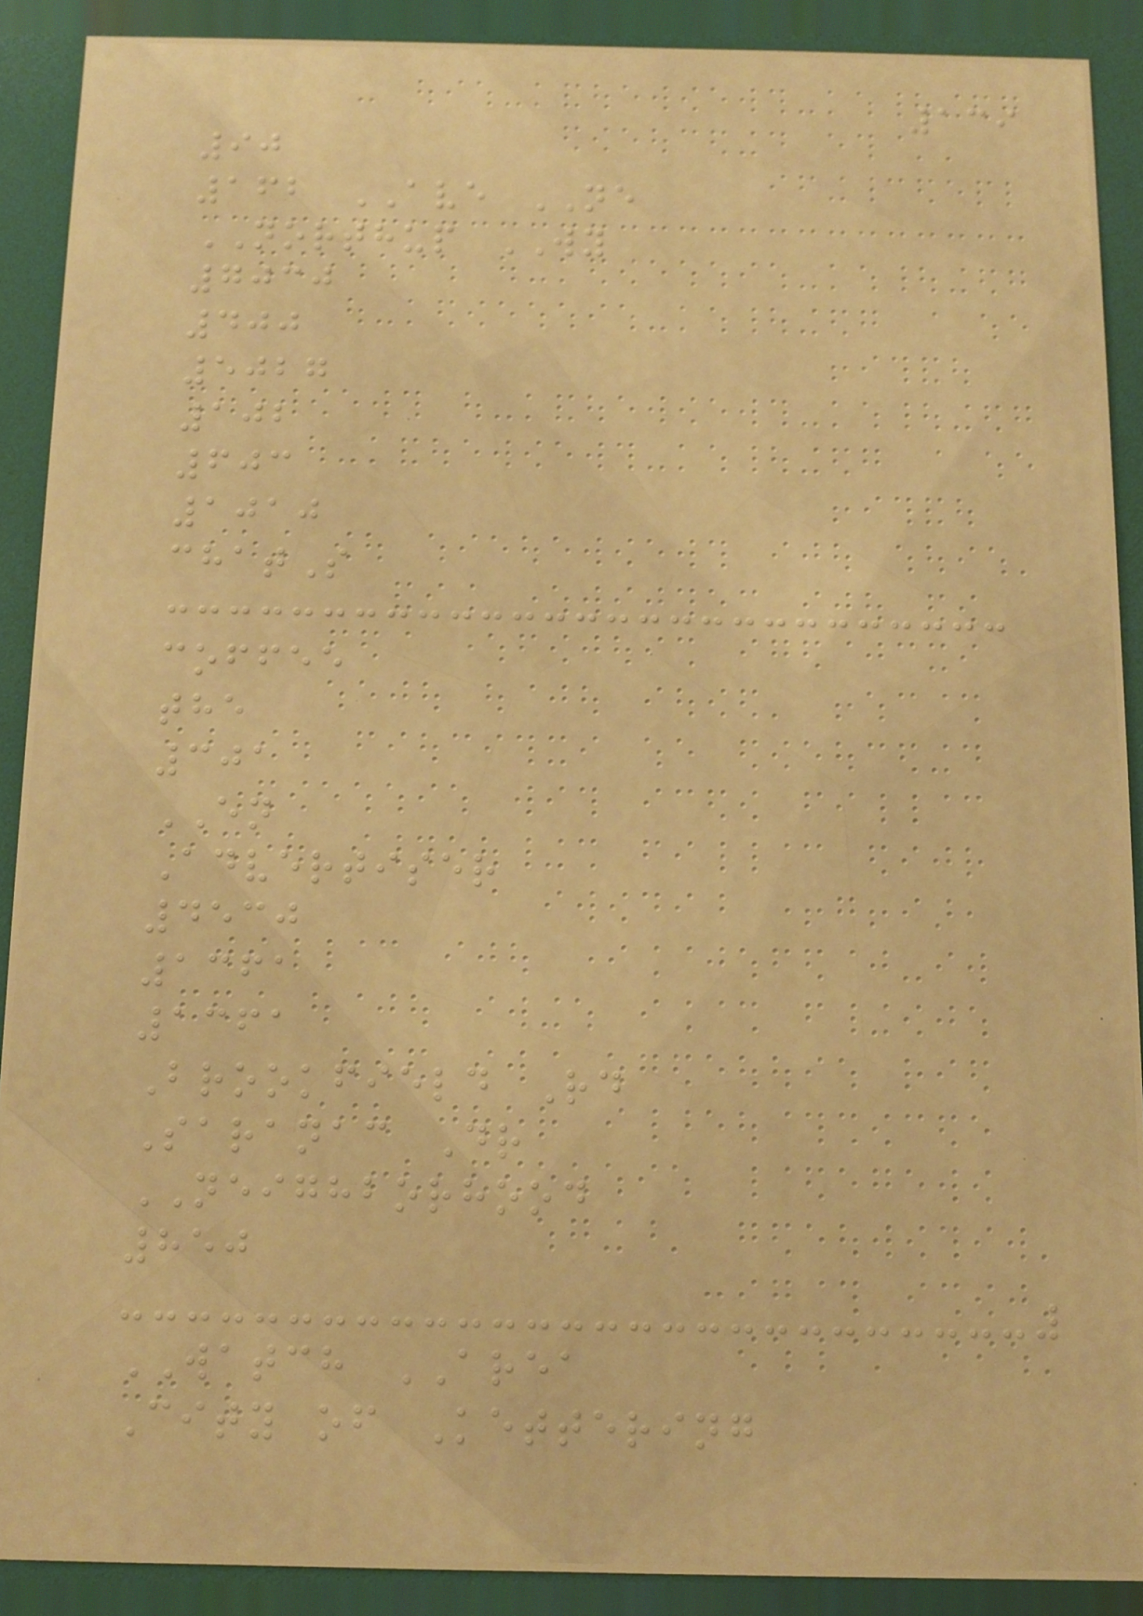139
90
162 AVE NE
NORTHUP WY
7030
400
5027
102
603
1010
chatS
coffee
the
301
EN
Advertiser
4530
1361
1361
Brookfield Rd
Saranac Dr
NEIGHBORHOOD
850
WATCH AREA
City of Kettering
